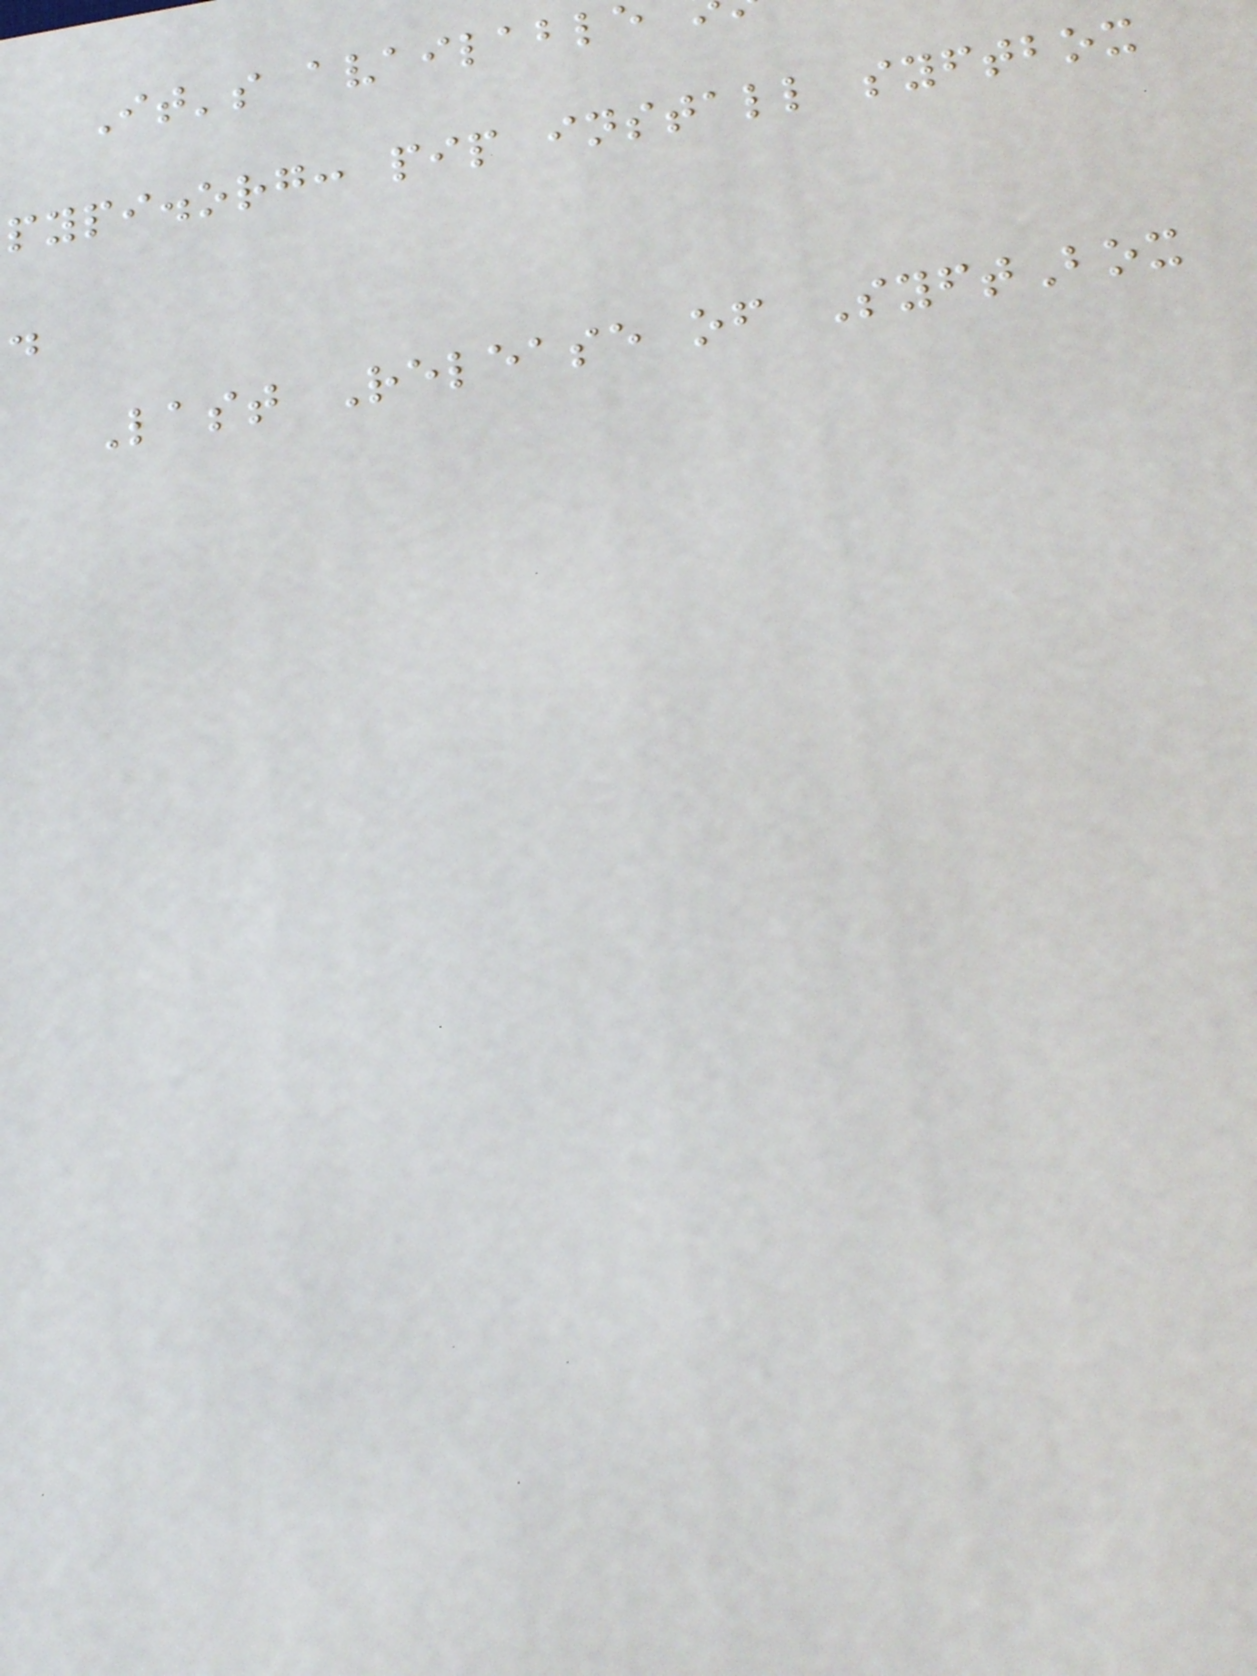It's availabl
pypi.org: pip install syftbox
.
Last Release of SyftBox
